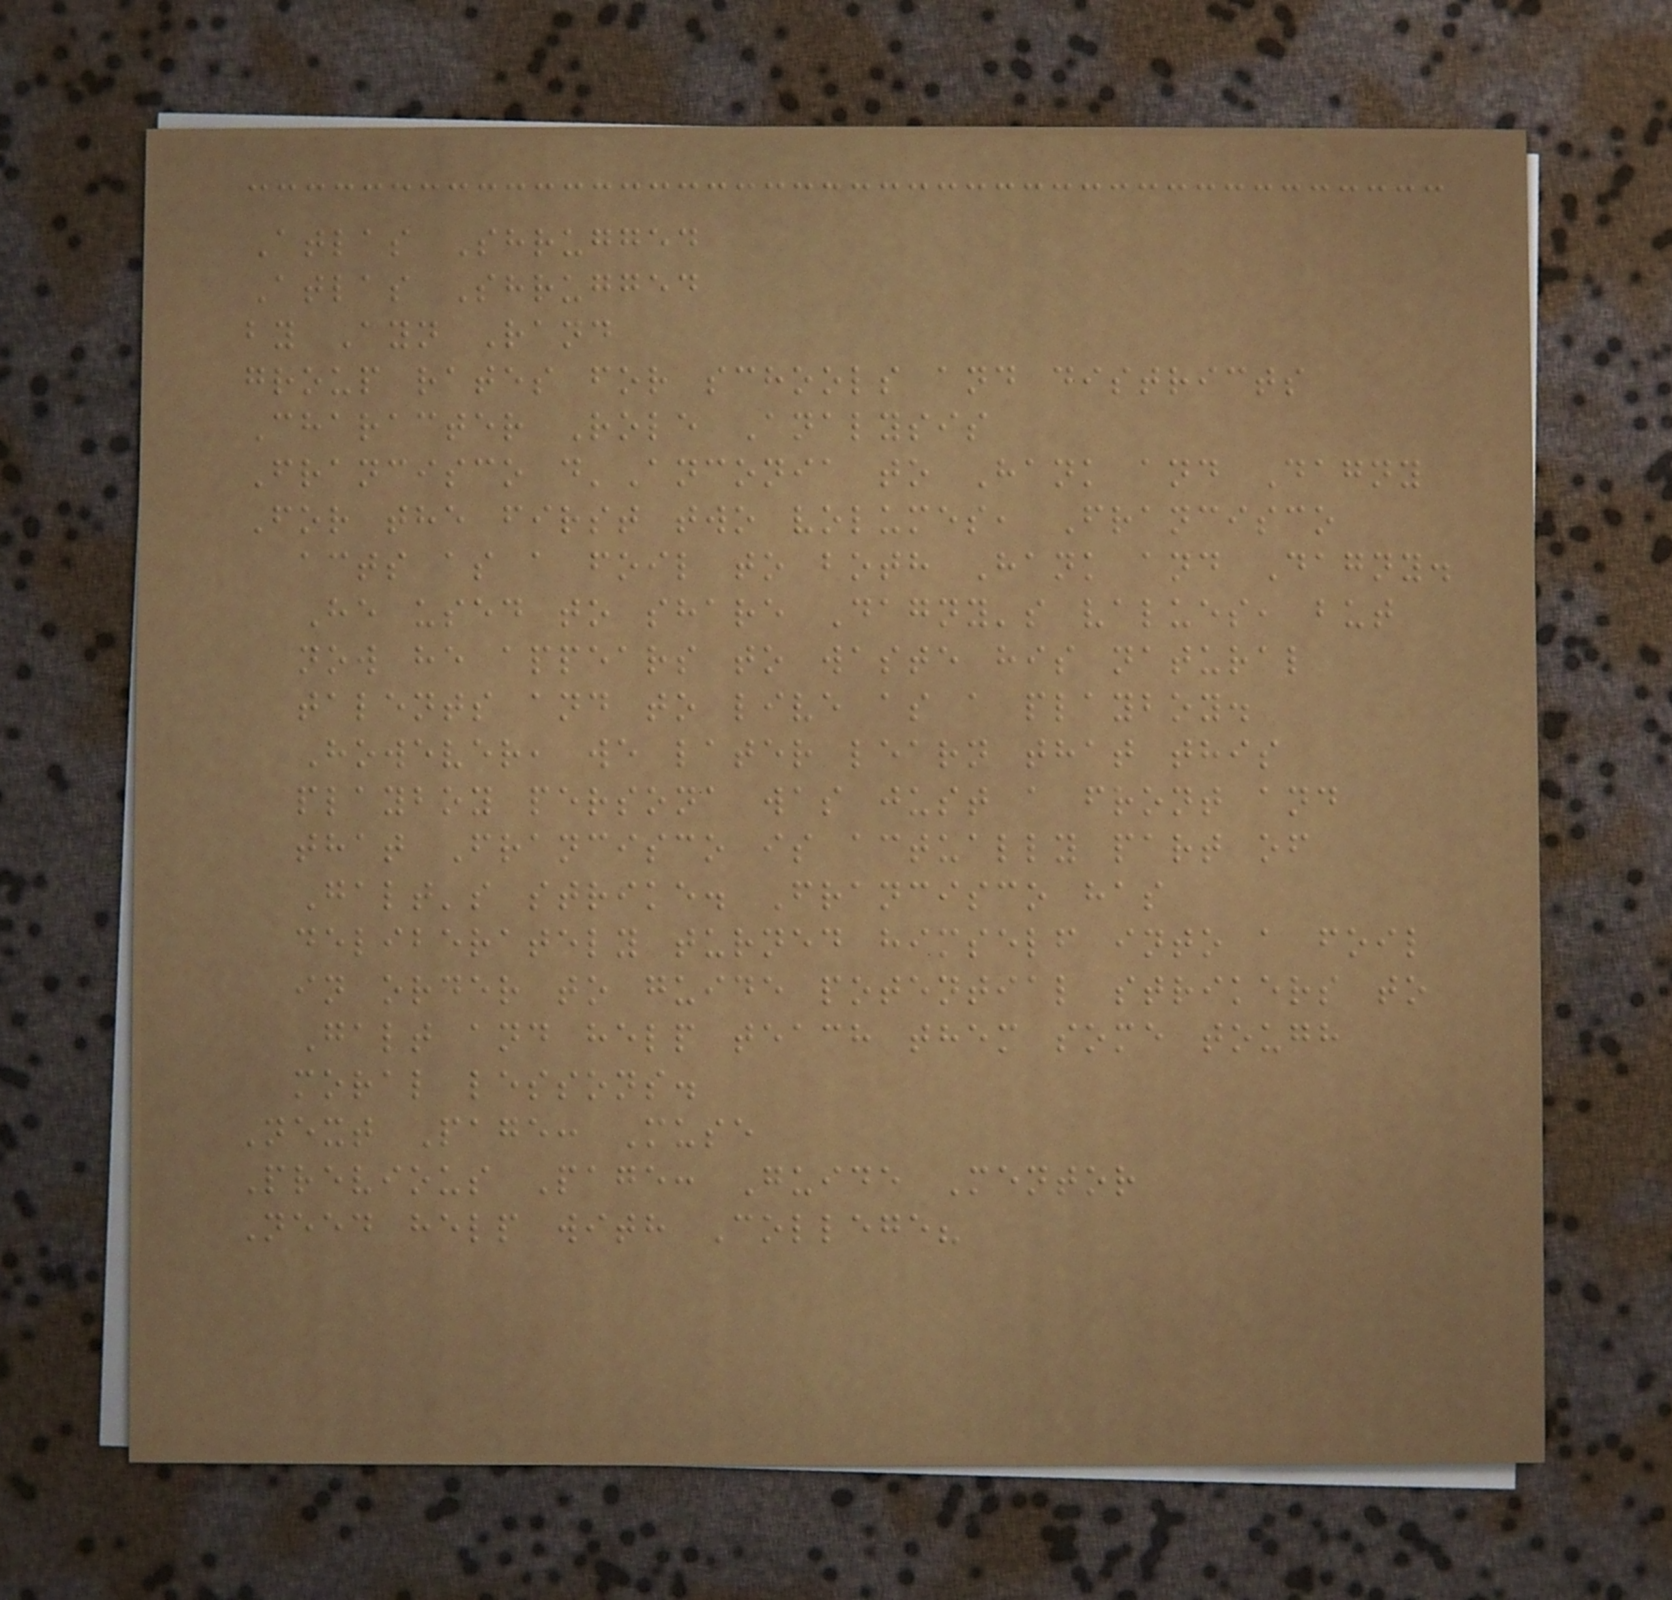Atlas Shrugged
Atlas Shrugged
by Ayn Rand
group rates for schools and districts
Character Role Analysis
Francisco d'Anconia to Hank and Dagny
For the first two volumes, Francisco
acts as a foil to both Hank and Dagny.
He used to share Dagny's values, but
now he appears to waste his natural
talents and to live as a playboy.
However, we later learn that this
playboy persona was just a front and
that Francisco is actually part of
Galt's strike. Francisco has
deliberately turned himself into a foil
in order to guide potential strikers to
Galt and help teach them some tough
moral lessons.
Next Page: Muse
Previous Page: Guide Mentor
Need help with College?
